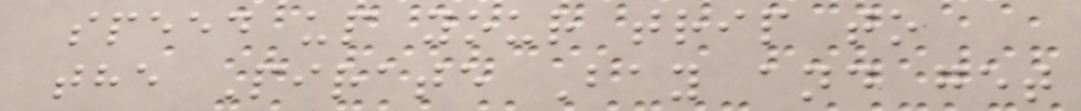speed up your trip to
the Pirate Bay and get
